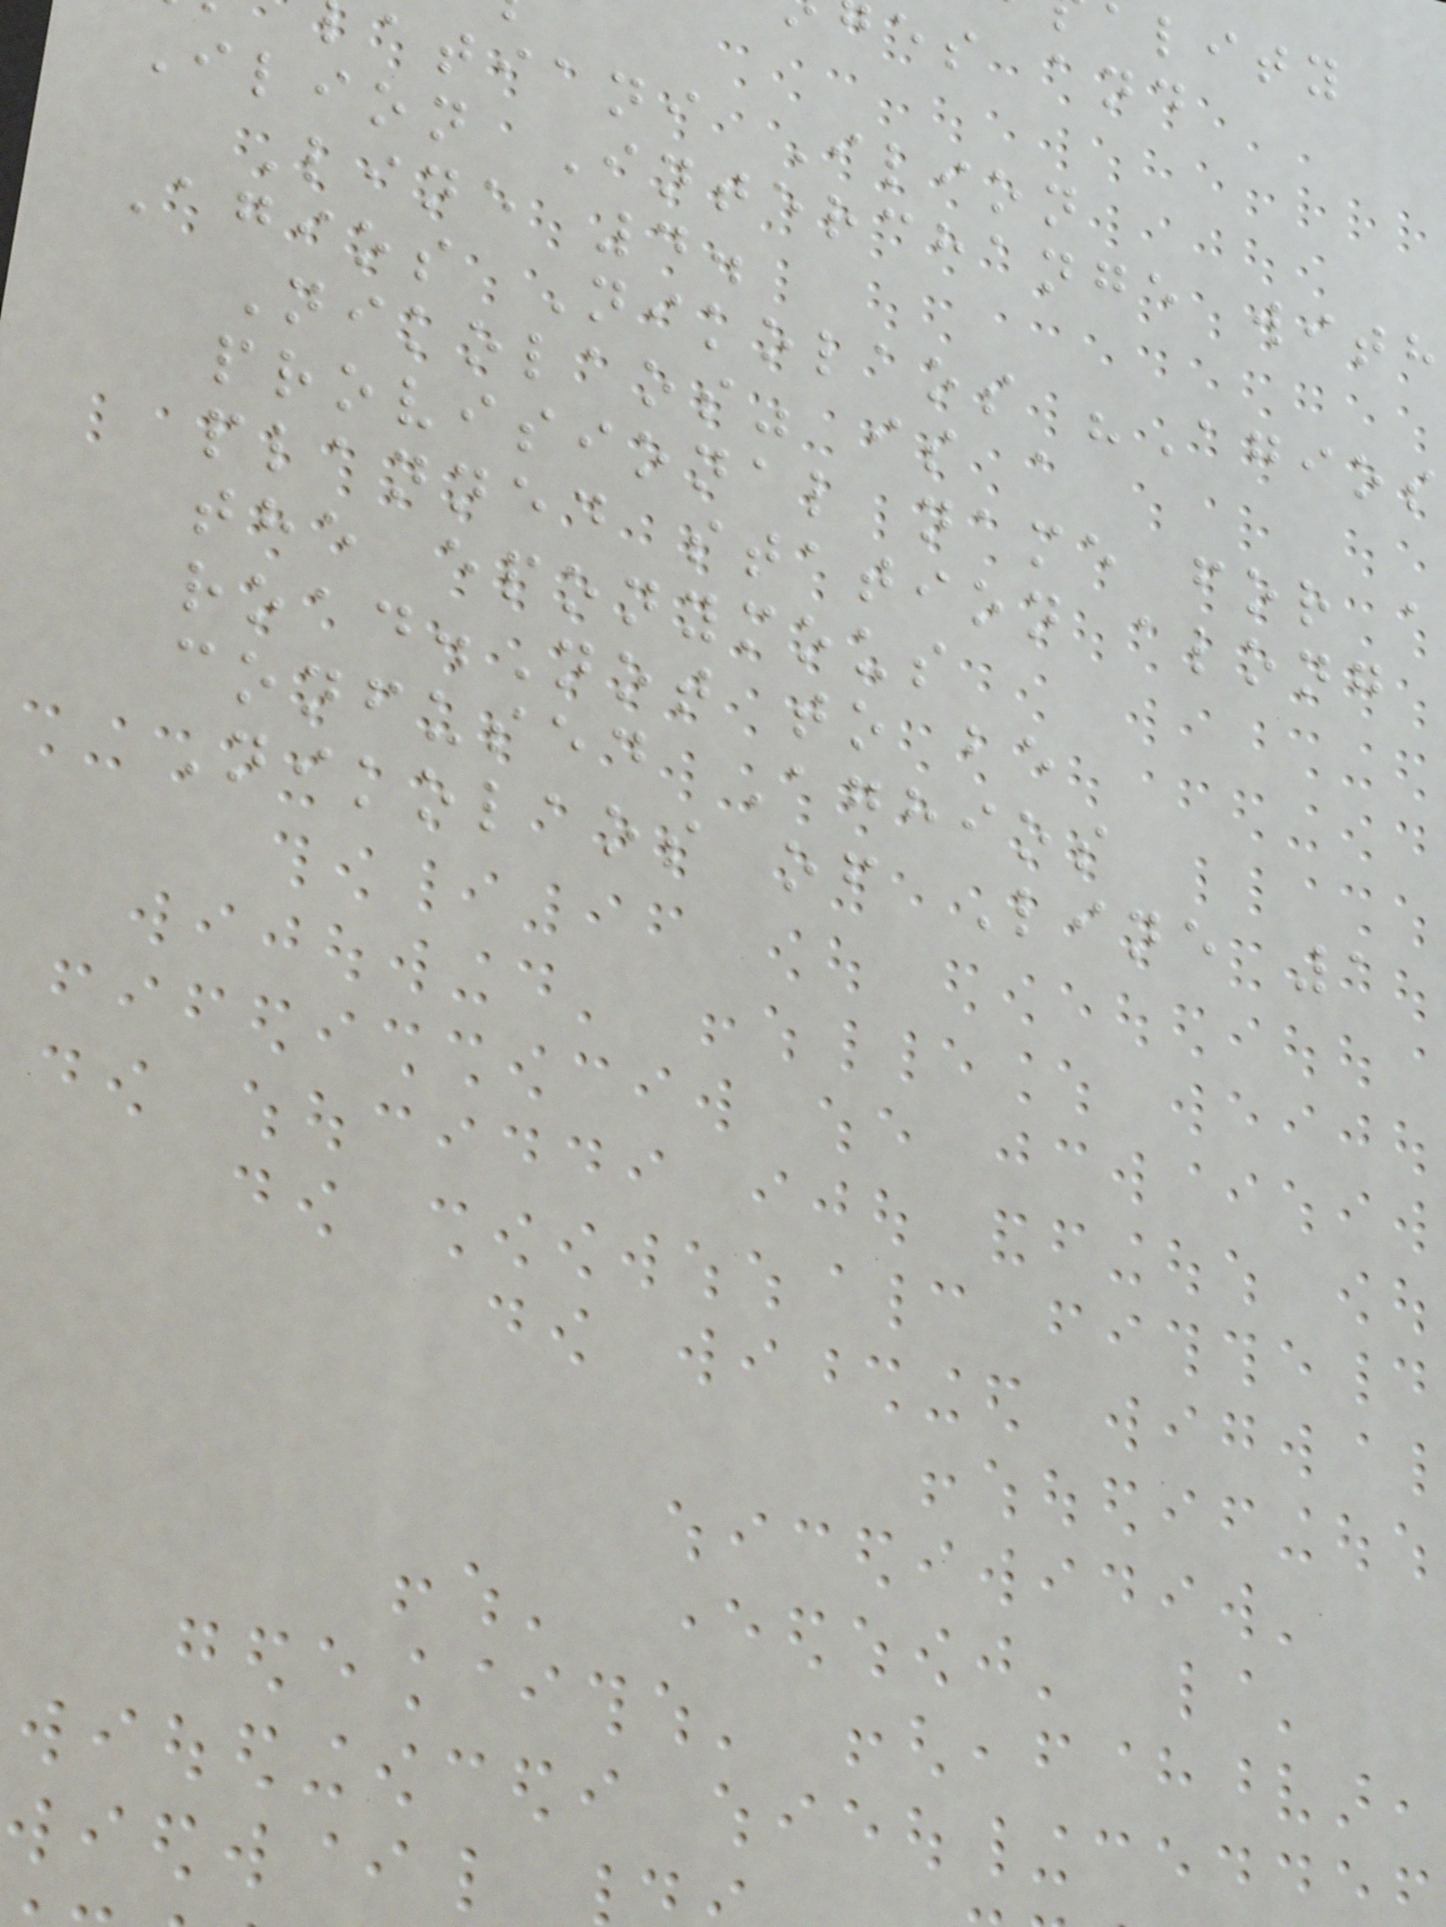es and
atiani Ilion
Ilion Interchange with
Line 4.
Agios Nikolaos "Agios
Nikolaos" is a
provisional name for a
planned station along
the eponymous
road.Not to be
confused Aghios
Nikolaos of Line 1
